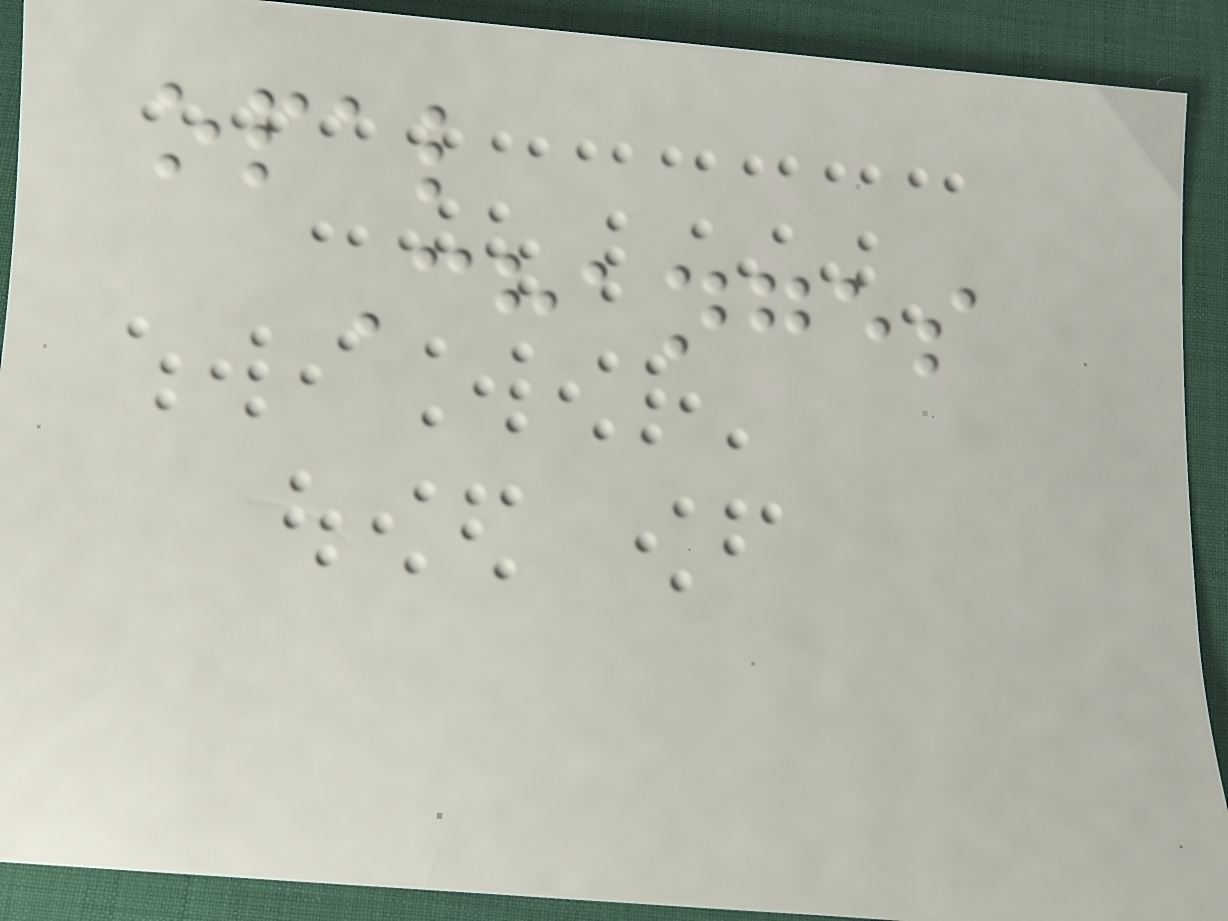opal
Changes
